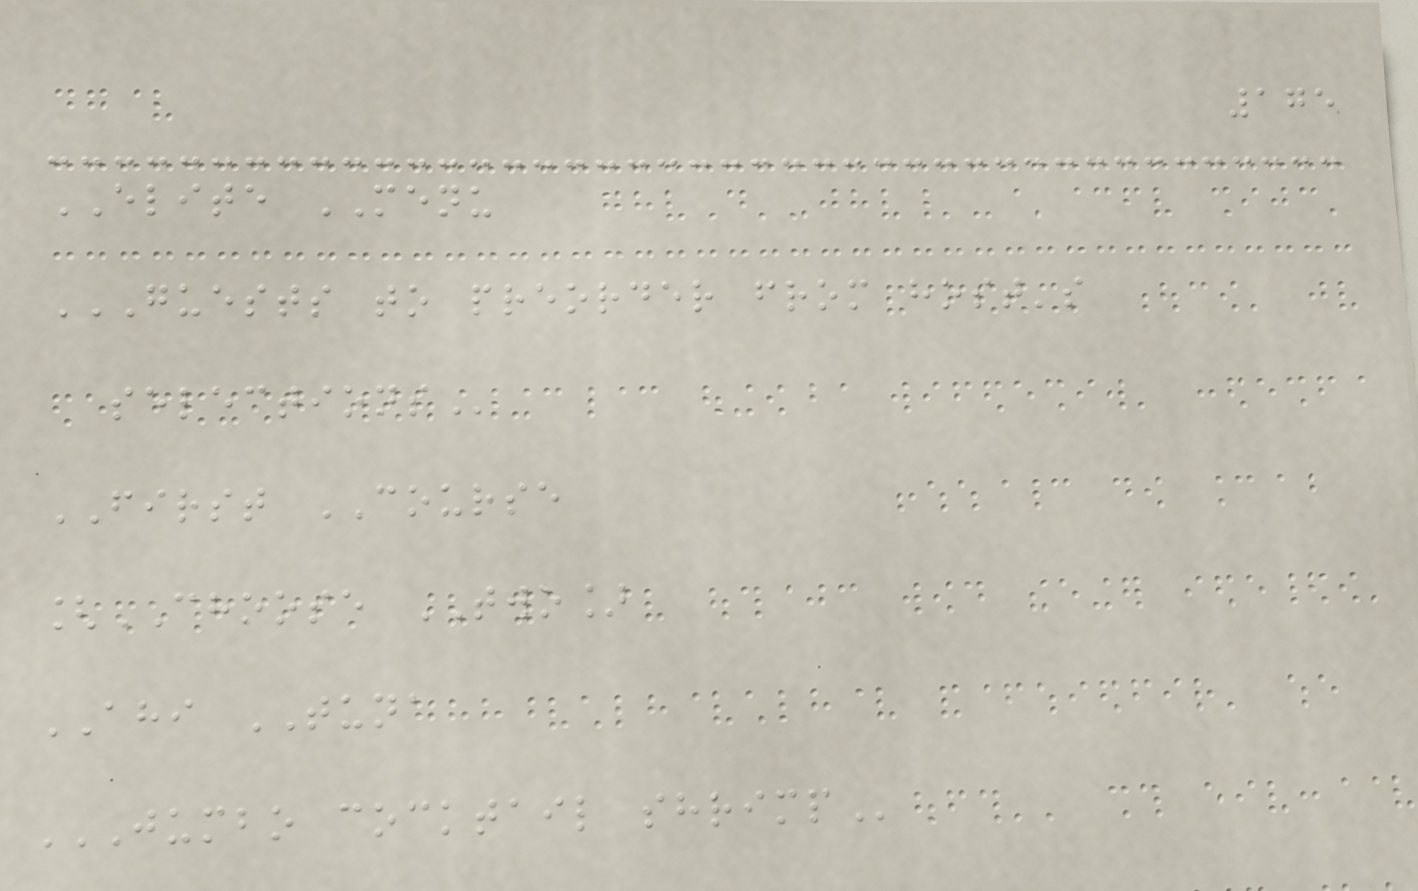175
ELITE MENU
GUESTS TO PREORDER FROM HOST'S
SELECTIONS
FIRST COURSE
[CHOOSE TWO]
AHI TUNA
JUMBO COCKTAIL SHRIMP
